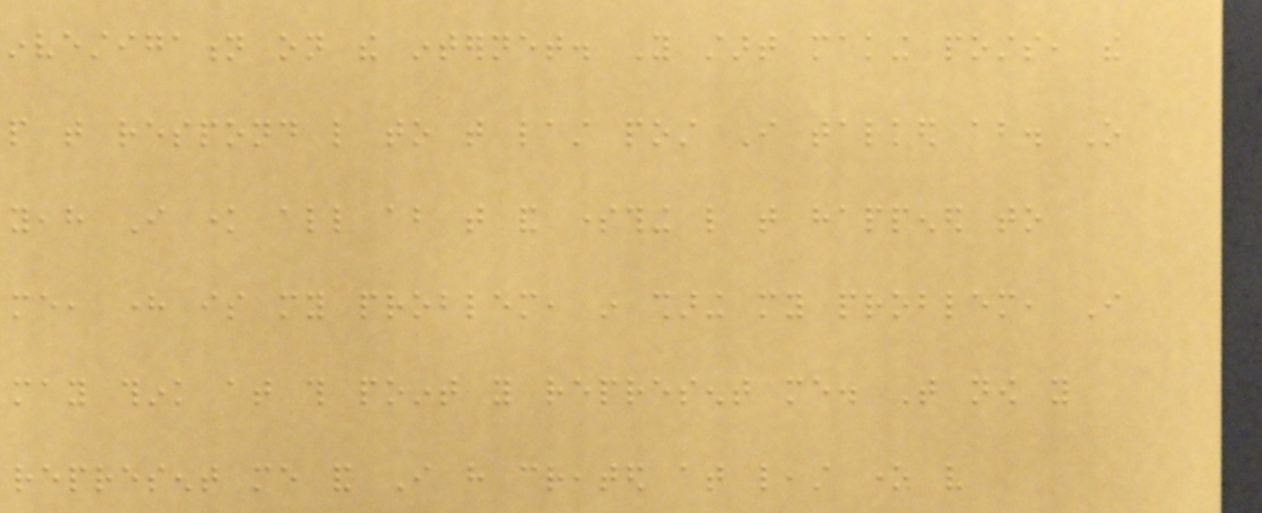investigation on the internet. You start making posts, the
people that respond like to that last post I talked about. O
yeah I know all about that and something like that happened to
me, here is my problem, in sharing my problem, I
may think at this point you represent me. That now you
represent me and I have created at least one very
